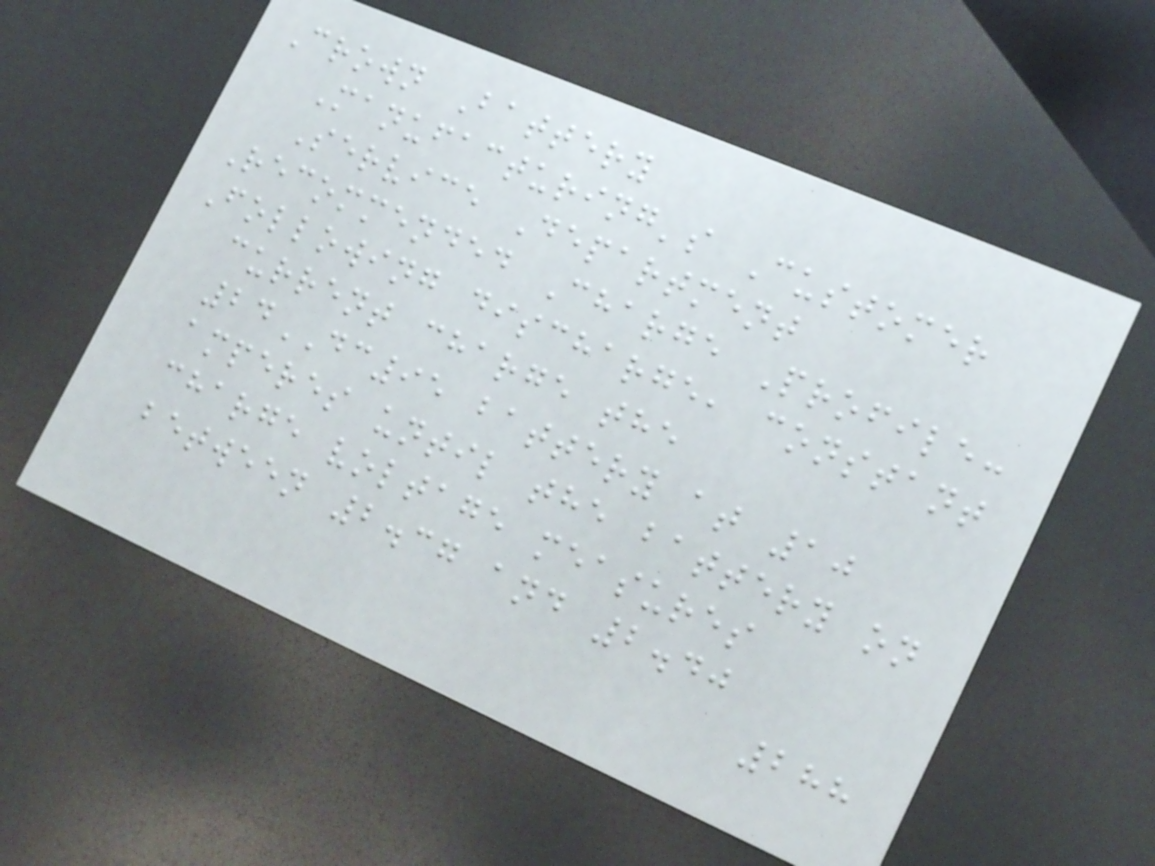Crown Battery
Manufacturing's Customer
Service Department
Recommended Charge Profile:
Following discharge, constant
current charge the
24DC95 battery at 10
amperes until the battery on
charge voltage measures
between 2.37 and 2.40
288
